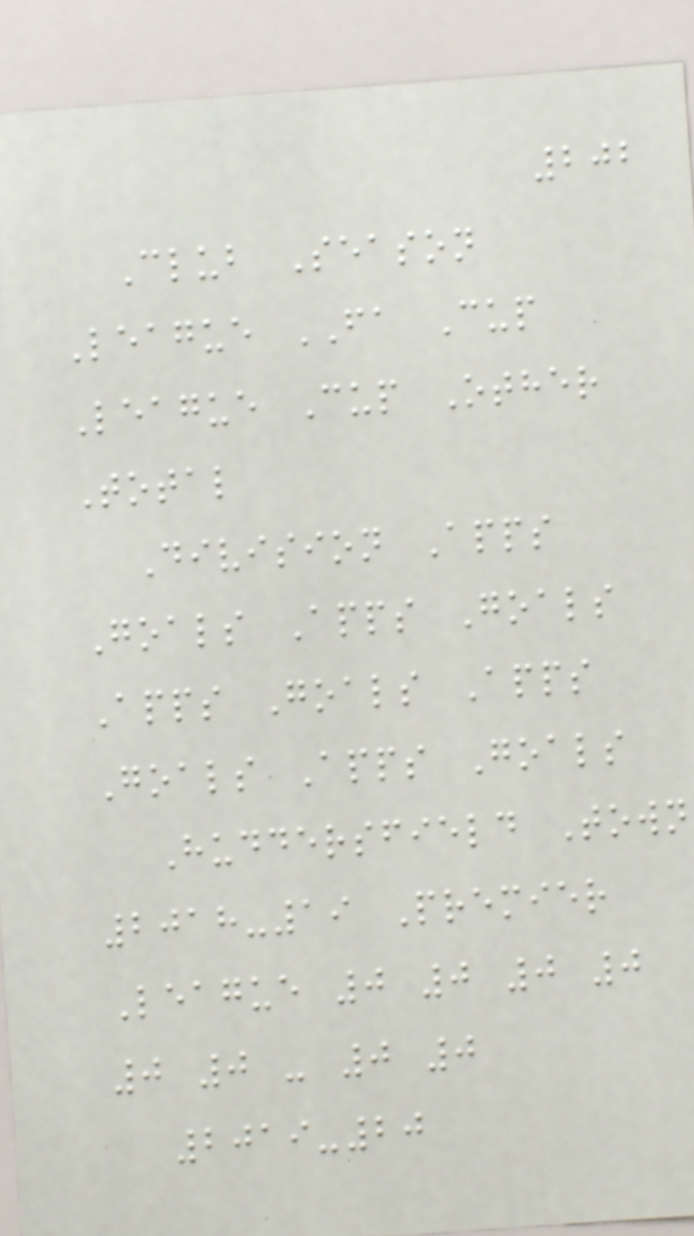202
Club Season
League FA Cup
League Cup Other
Total
Division Apps
Goals Apps Goals
Apps Goals Apps
Goals Apps Goals
Huddersfield Town
2018-19 Premier
League 0 0 0 0
0 0 - 0 0
2019-20
